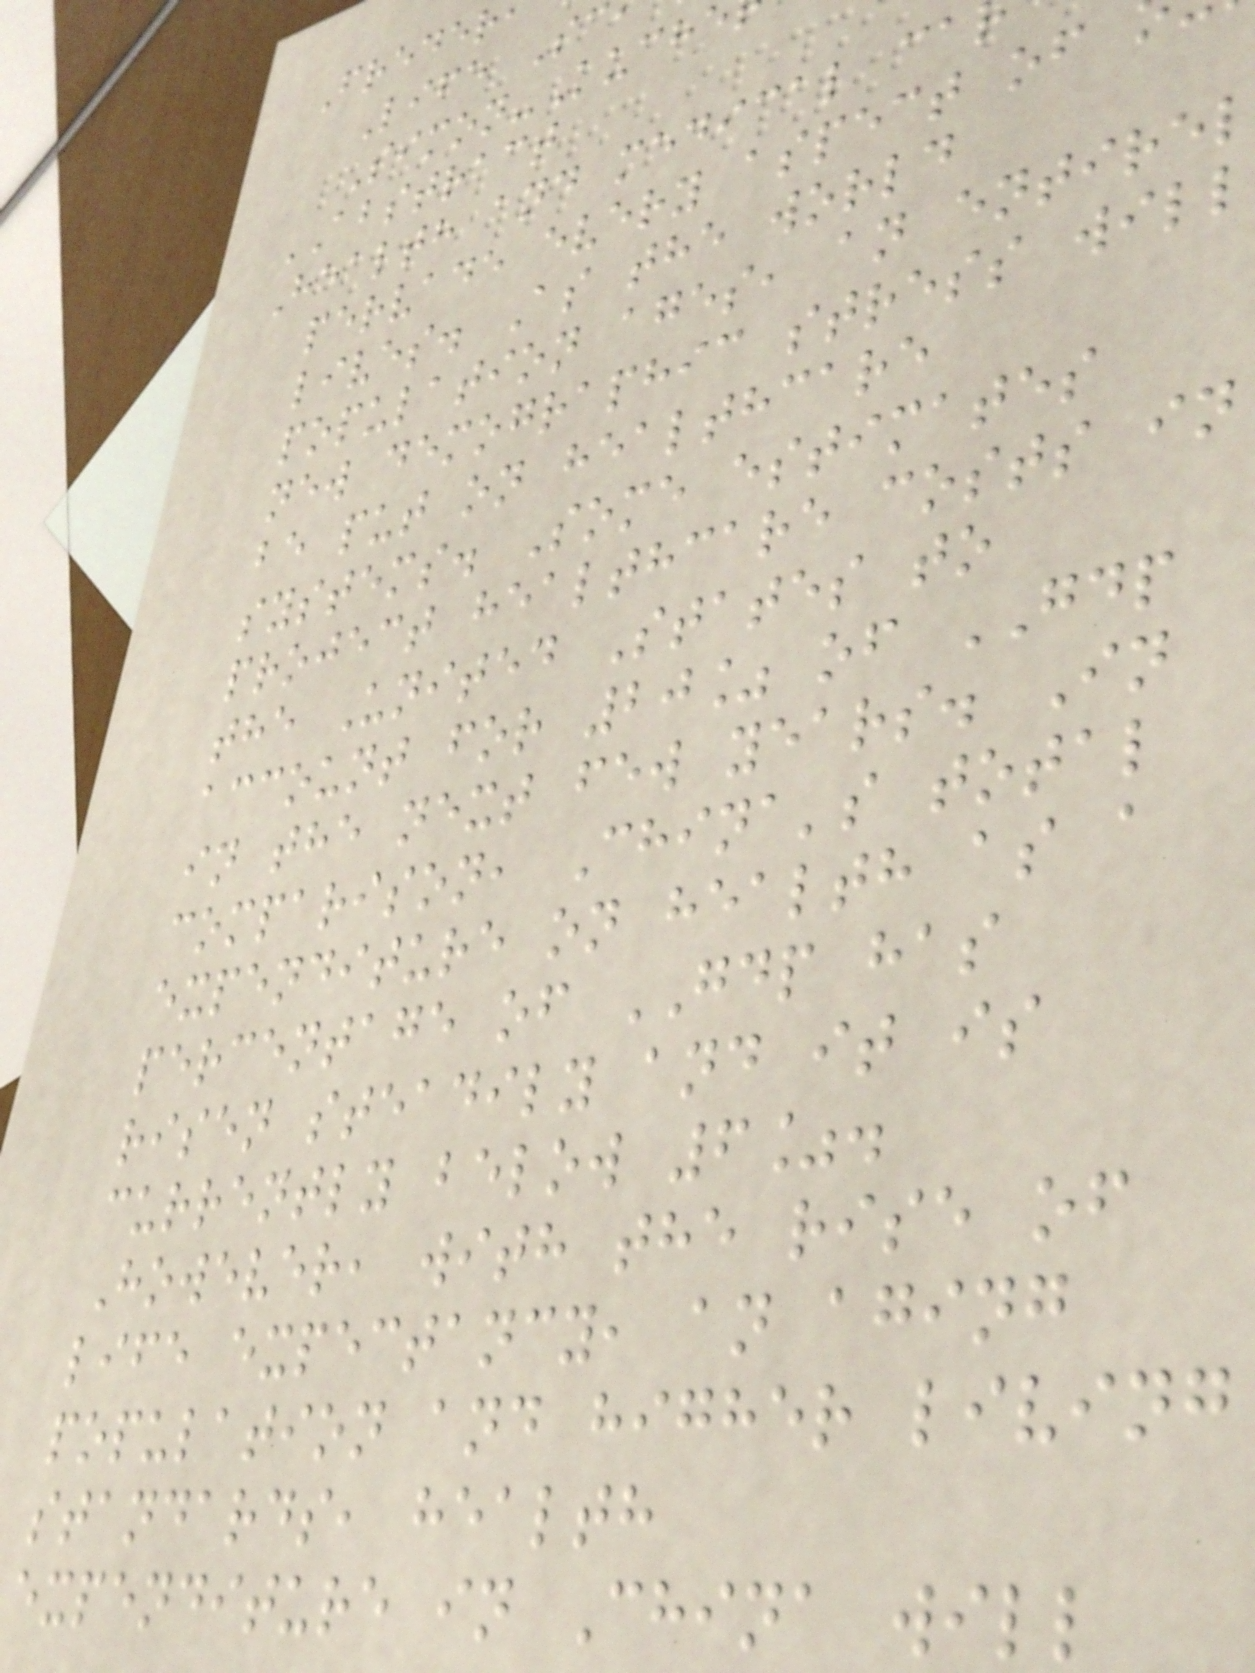Freder
Life Sc
Simon-Kuch
ABSTRACT
Health and medical ca
pervade every aspect of
lives. As the world
population ages, an entirel
new demographic stress will
be put on healthcare
systems. Some estimates
project healthcare costs in
the United States to
account for 20% of GDP
in the next few years. In
comparison, China's total
expenditure on health as a
percentage of GDP has
risen steadily and it is
currently below 6%.
However, with the rise of
life expectancy, an aging
population and higher living
standards, health
expenditure in China will
